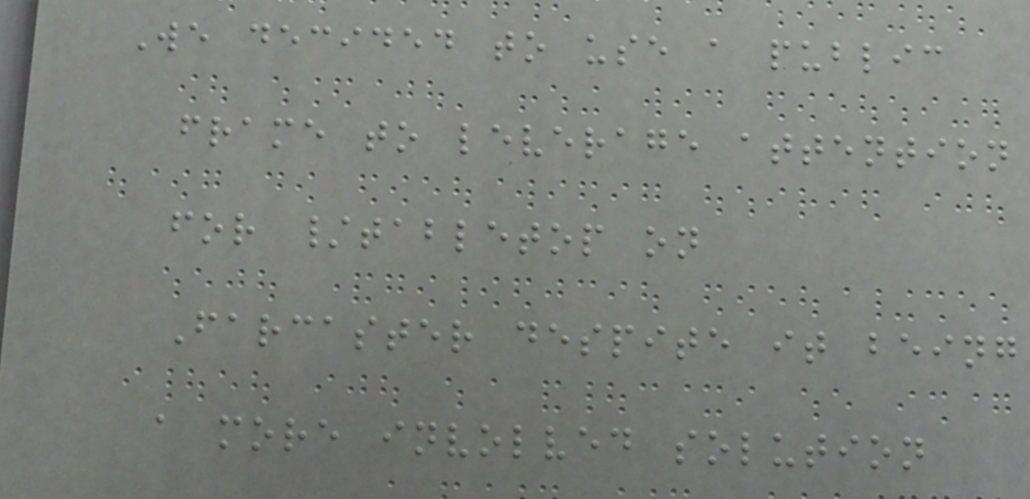We decided to use a public
frame to leverage attention
for /tabletop on
Farcaster despite it being
a more involved solution
